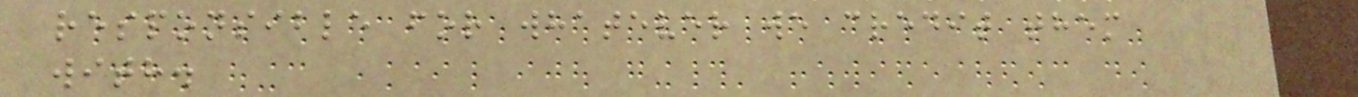responsible for whatever we credit them
with.
